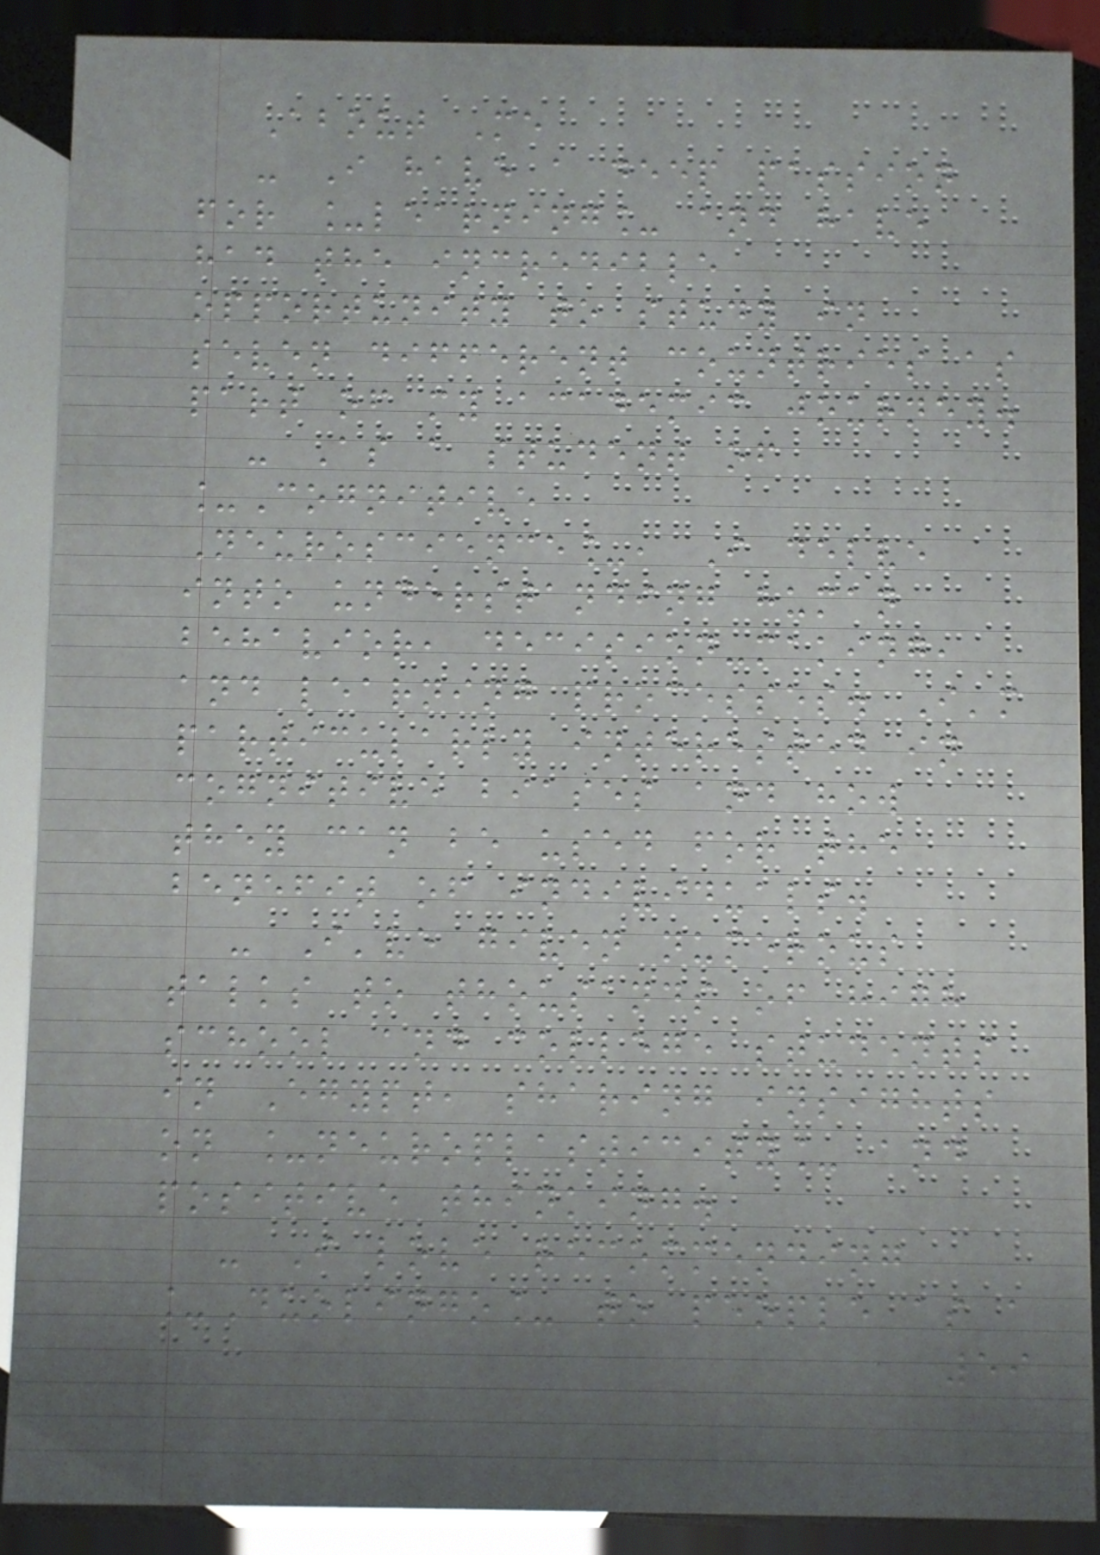About Me
- I have a deep passion
for _learning_ and have
had the incredible
opportunity to study in
seven different countries as
part of my academic journey.
- As a student of
_Cognitive
Neuroscience_, I delve
into understanding human
behavior, decision-making,
and learning processes. I'm
particularly interested in
cognitive biases and how
they can be used for the
benefit of individuals.
- I've given numerous
talks to thousands of high
school and college students
in Egypt, sharing insights
on _neuroplasticity_ and
positive thinking.
- I love recommending
_Duolingo_ to people as a
59
